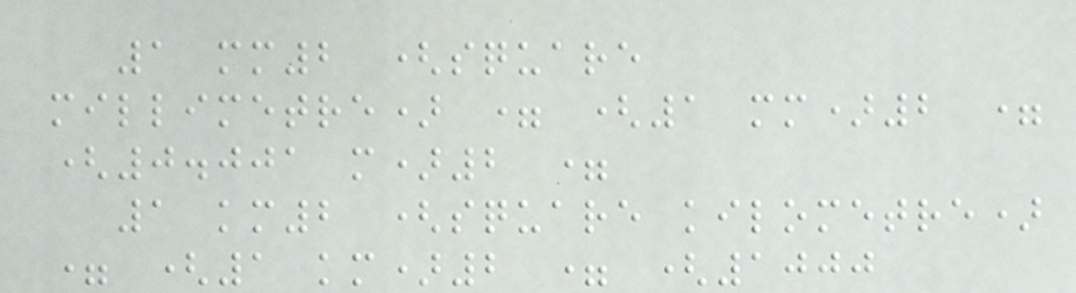1 mm2 (square
millimetre) = (1 mm)2 =
(0.001 m)2 =
1 km2 (square kilometre)
= (1 km)2 = (1000
